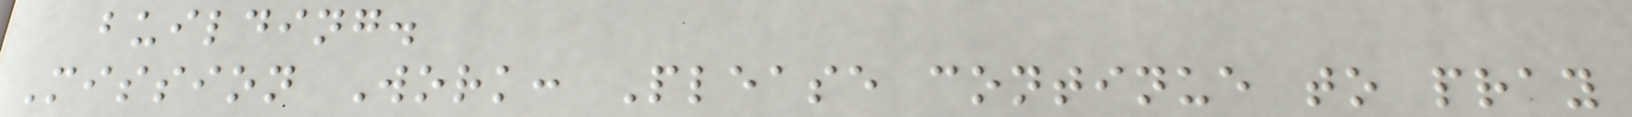building.
Mission Work: Please continue to pray
